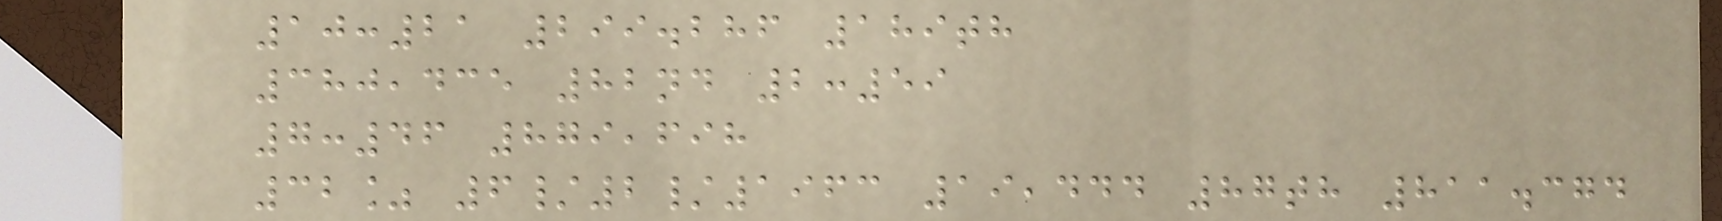10:21 299.286 189th
380,435 82nd 2:59
7:46 879,698
32% 6/2/1963 19,444 87th 811.374
